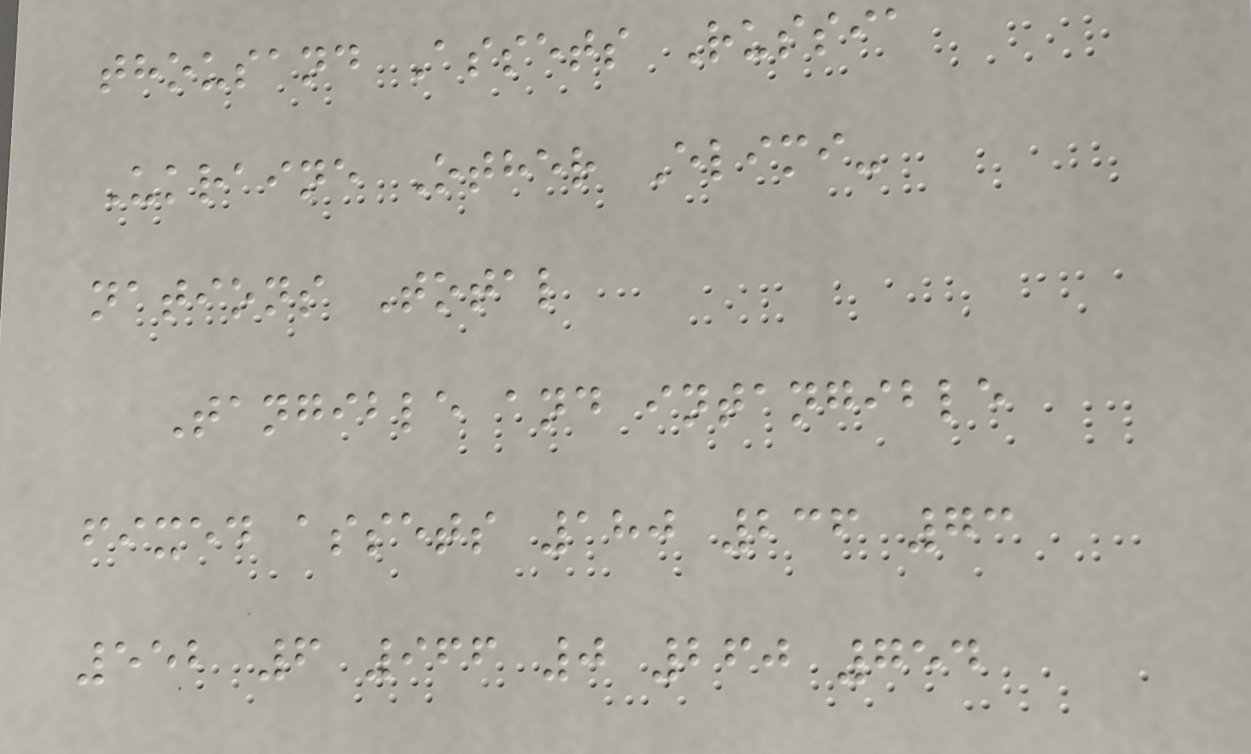thousand Assets Russia
Ukraine Other Elimi-
nations Total
Tangible and intangible
fixed assets 180 236 73
552 6 966 0 260 754
